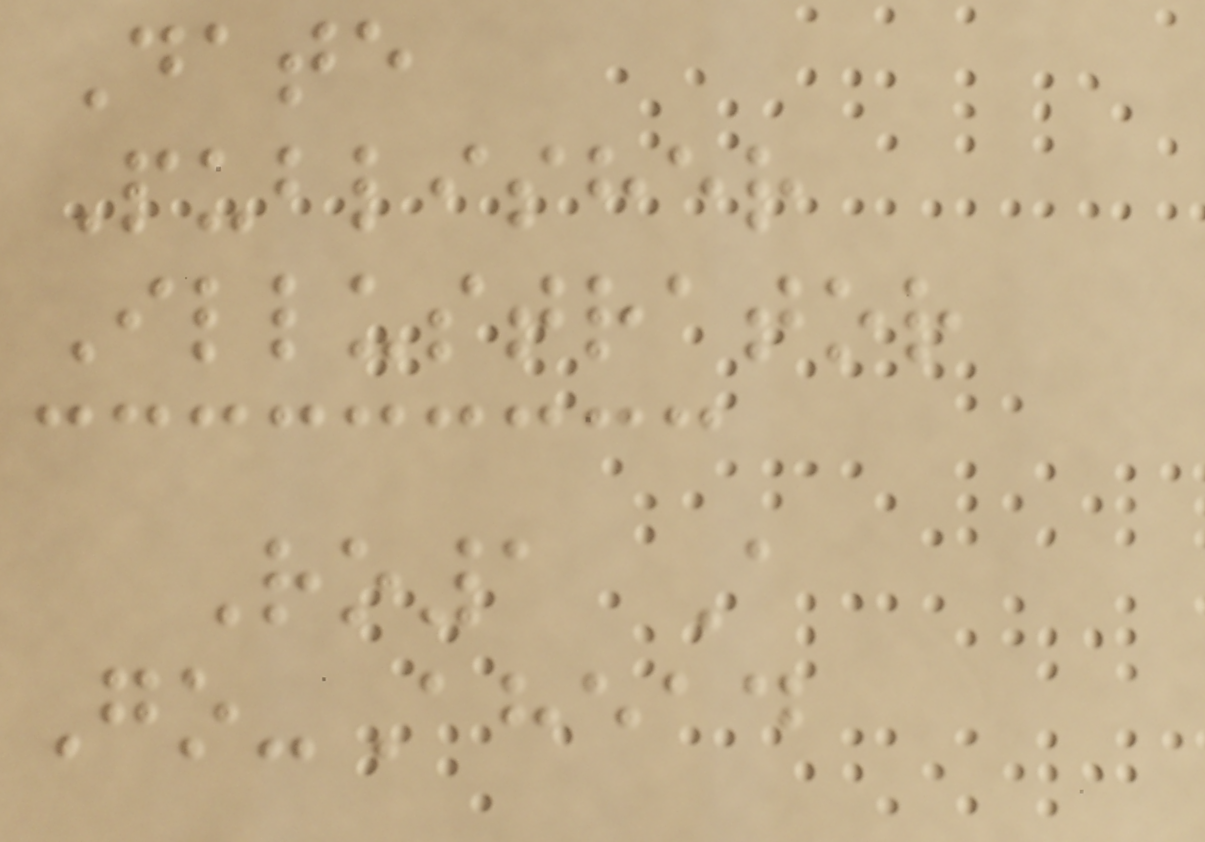Date
Publisher
Illustrator
Ro1 A
Go-Ahead
